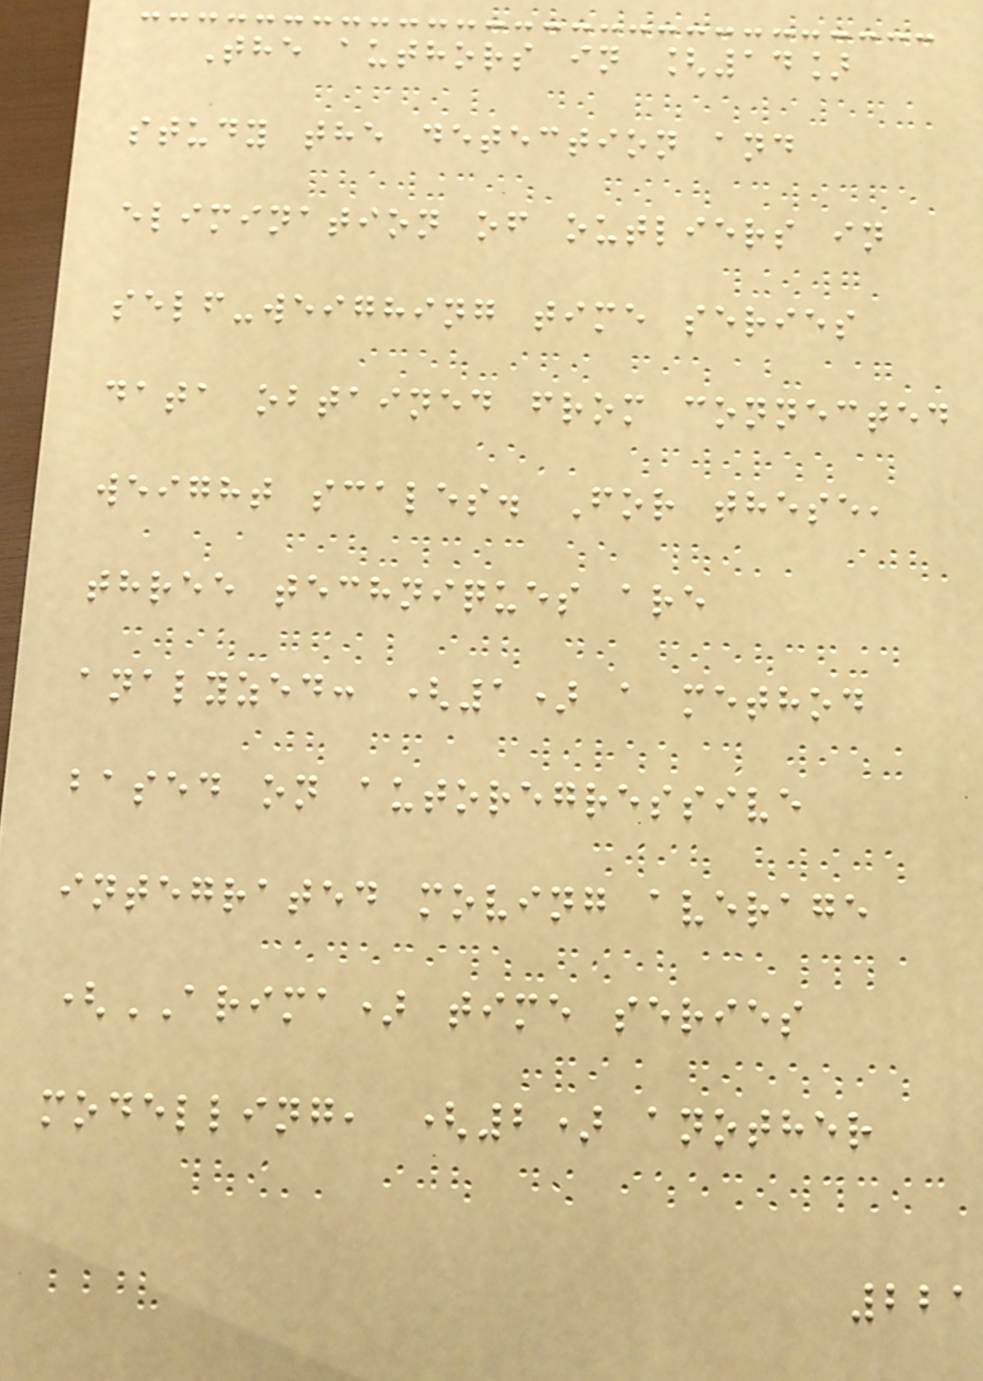The authors in [14]
study the detection and
elimination of outliers in
self-weighing time series
data obtained from connected
weight scales. For these,
three techniques are
analyzed: (1) a method
based on autoregressive
integrated moving average
(ARIMA) time series
modelling, (2) another
221
